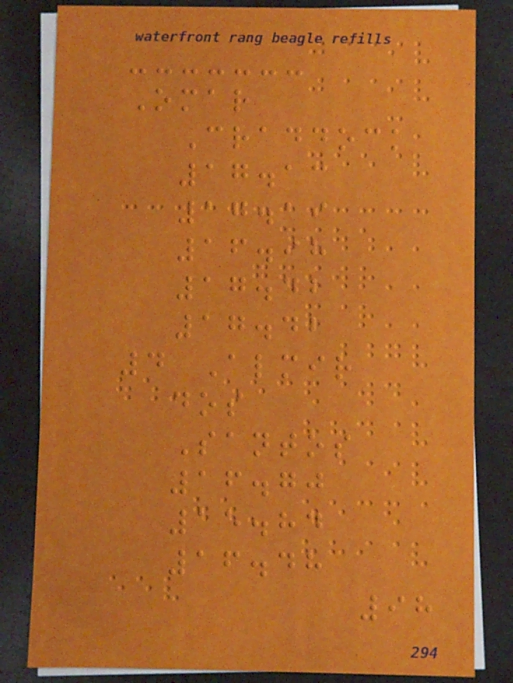Omar
Craddock
17.13
17.19
16.98
17.42
17.42
4 Almir
dos
Santos
16.70
15.84
16.48
98
